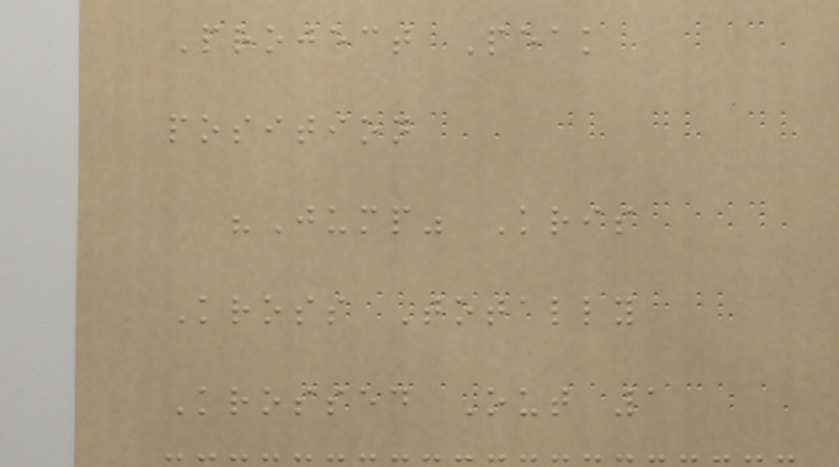Project Peak
position
"Jump" Kris
Kross Totally
Krossed Out 1
